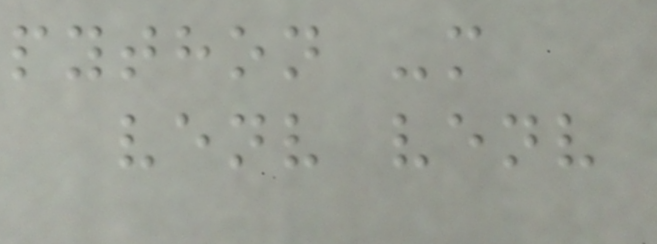python -m
venv venv
